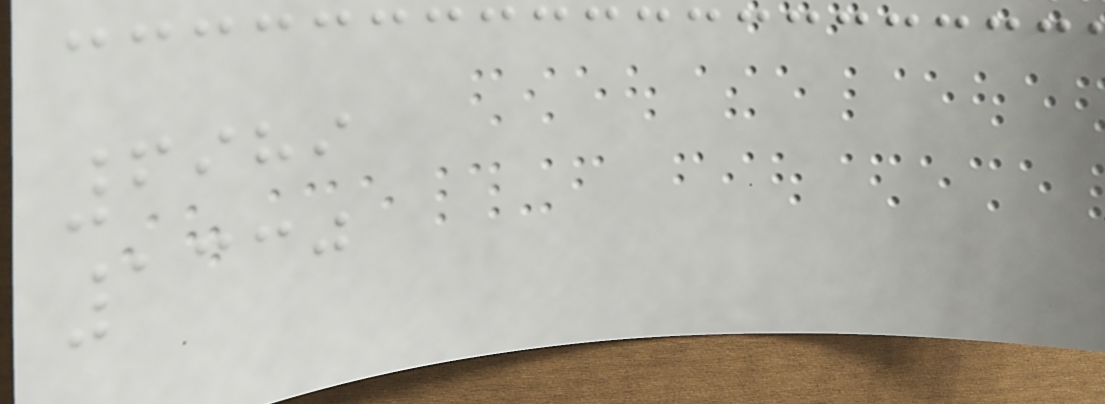6989
1330
